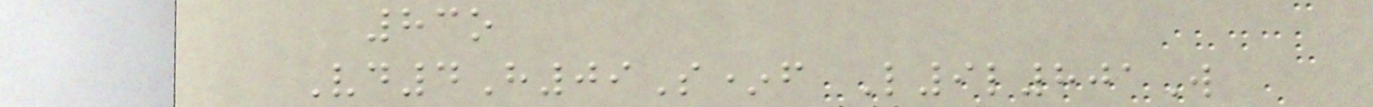83o
Vd4H09S*f L9l801W
